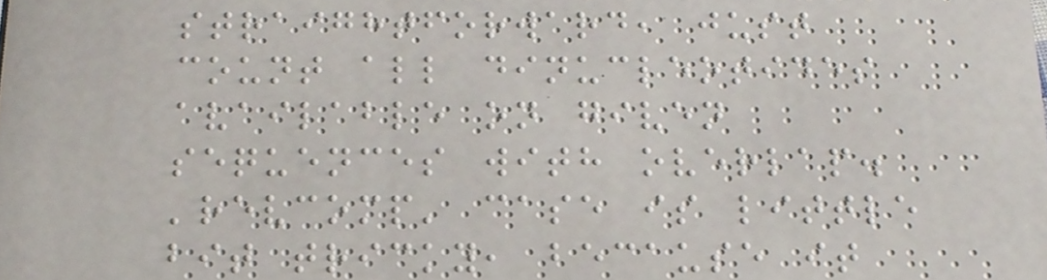straightforward, just
count all dinucleotides
available on given
sequences with overlap.
'revcomp' case is little
bit tricky, because it
